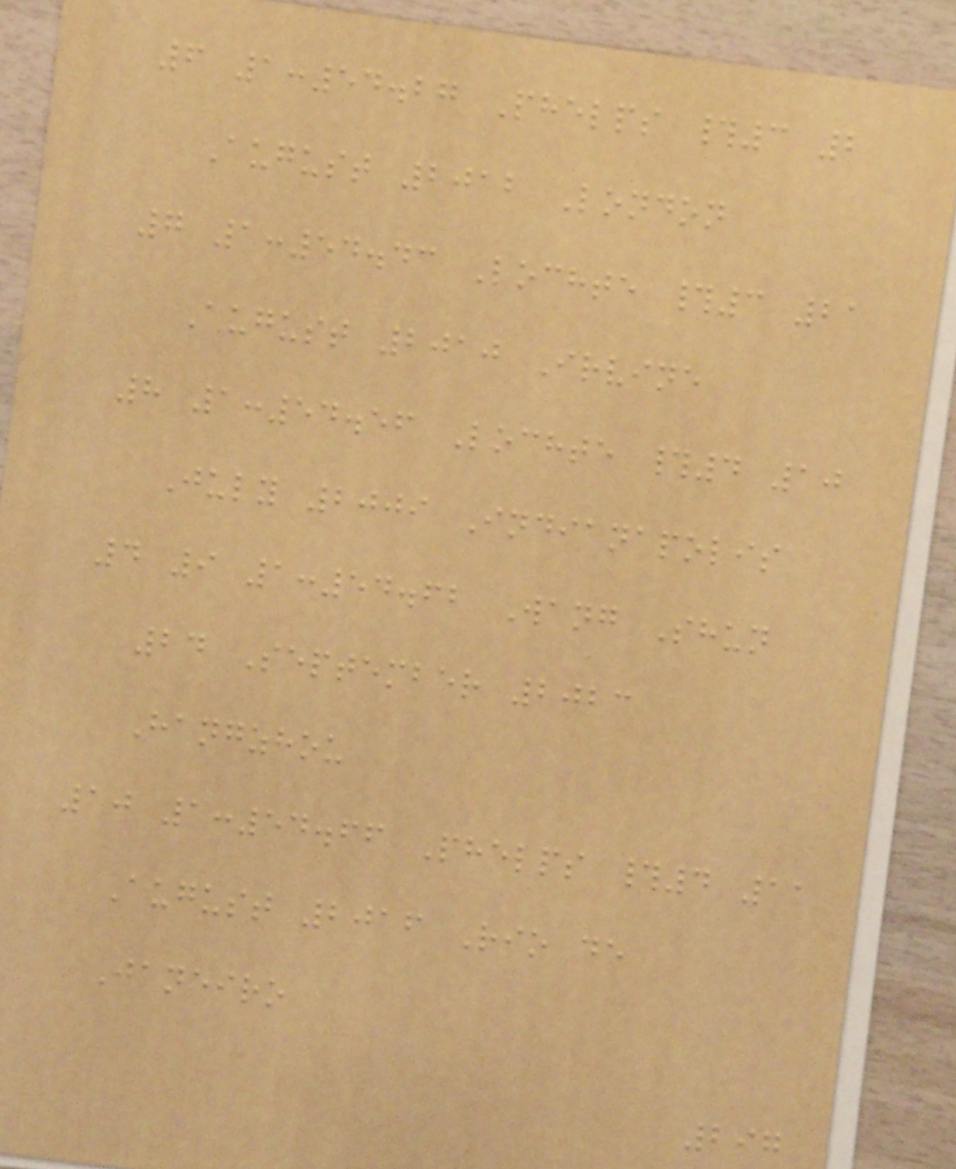6 1:54.27 Phelps #3 2
August 2012 London
7 1:54.43 Lochte #3 21
August 2010 Irvine
8 1:54.56 Lochte #4 10
July 2009 Indianapolis
4 9 1:54.62 Wang Shun
24 September 2023
Hangzhou
10 1:54.66 Phelps #4 11
August 2016 Rio de
Janeiro
297
